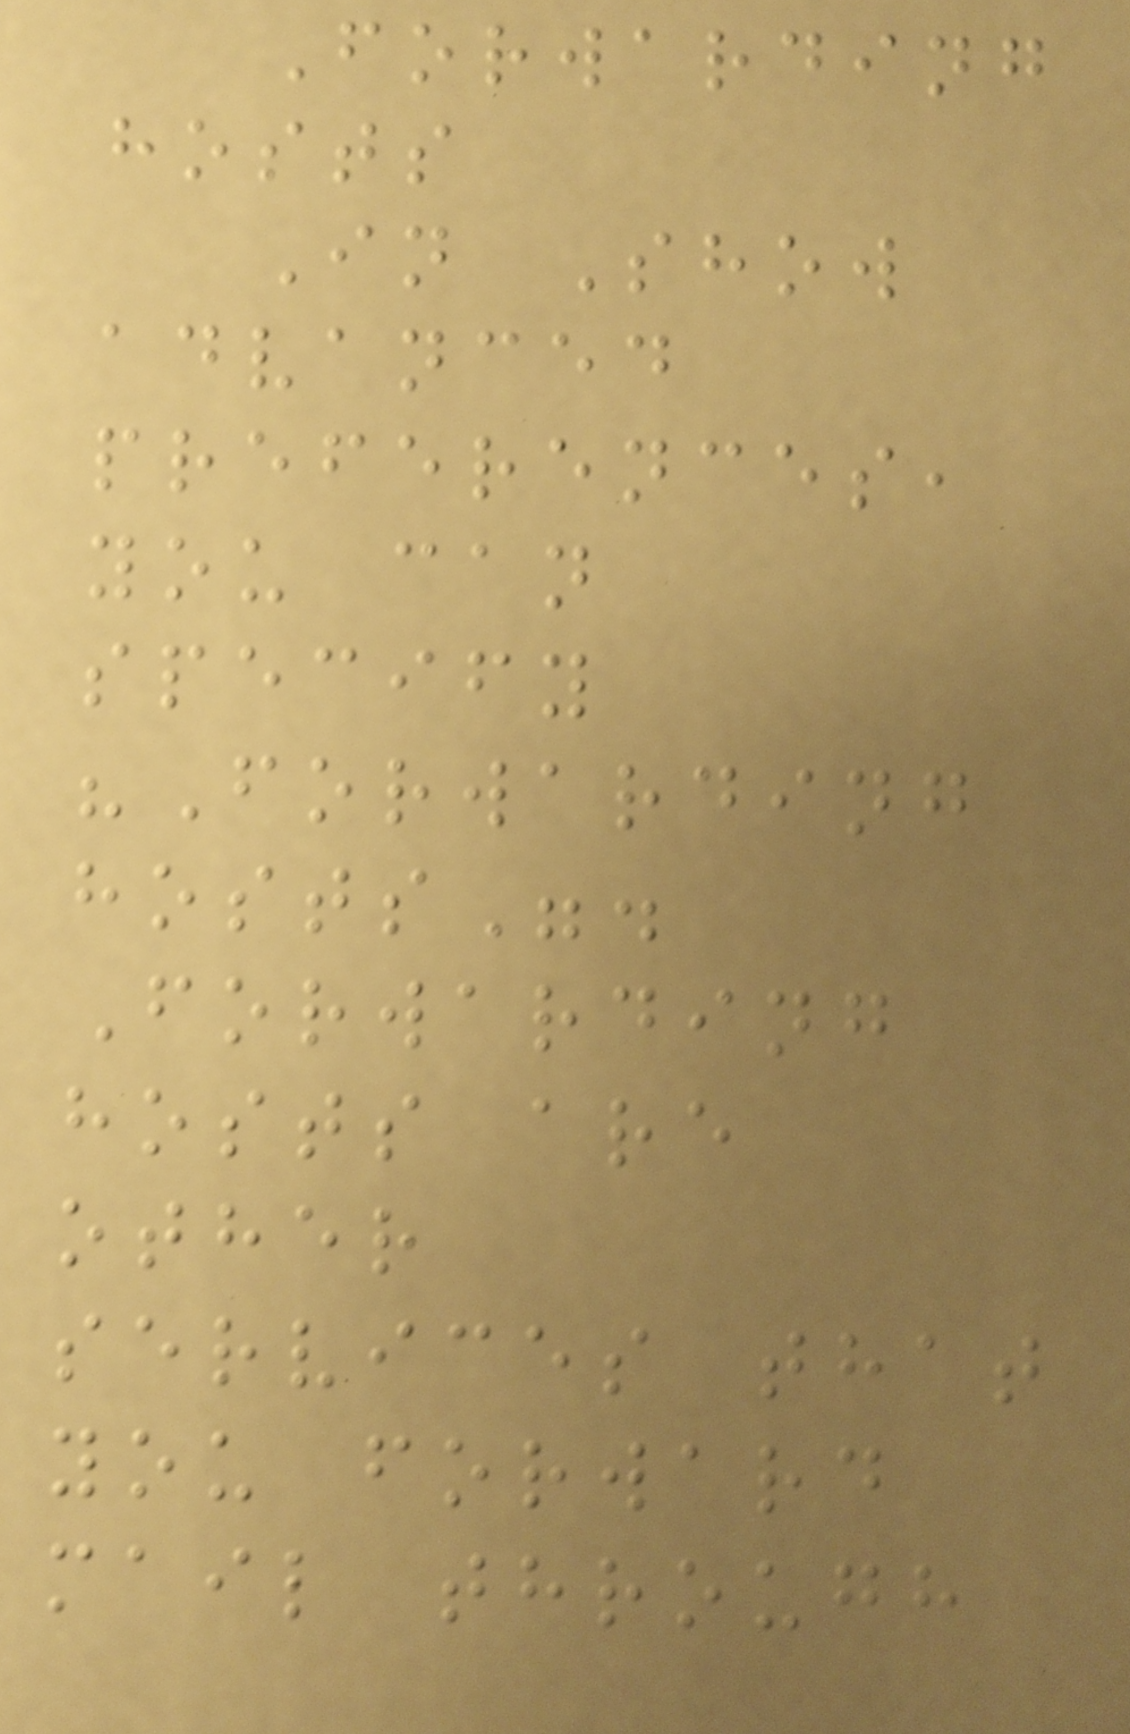Forwarding
hosts
In Show
advanced
preferences,
you can
specify
"Forwarding
hosts".
Forwarding
hosts are
other
services that
you forward
mail through
